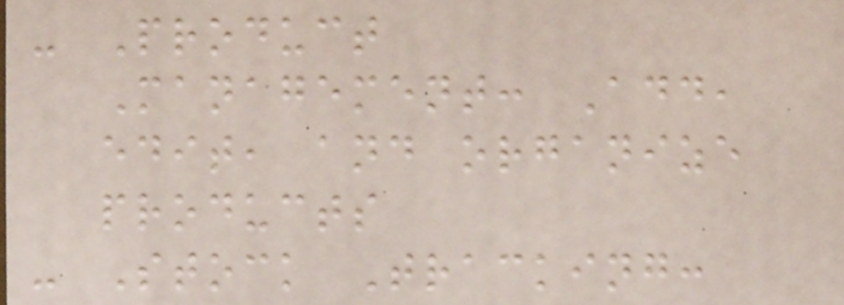- Product
Management: Add,
edit, and organize
products
- Stock Tracking:
